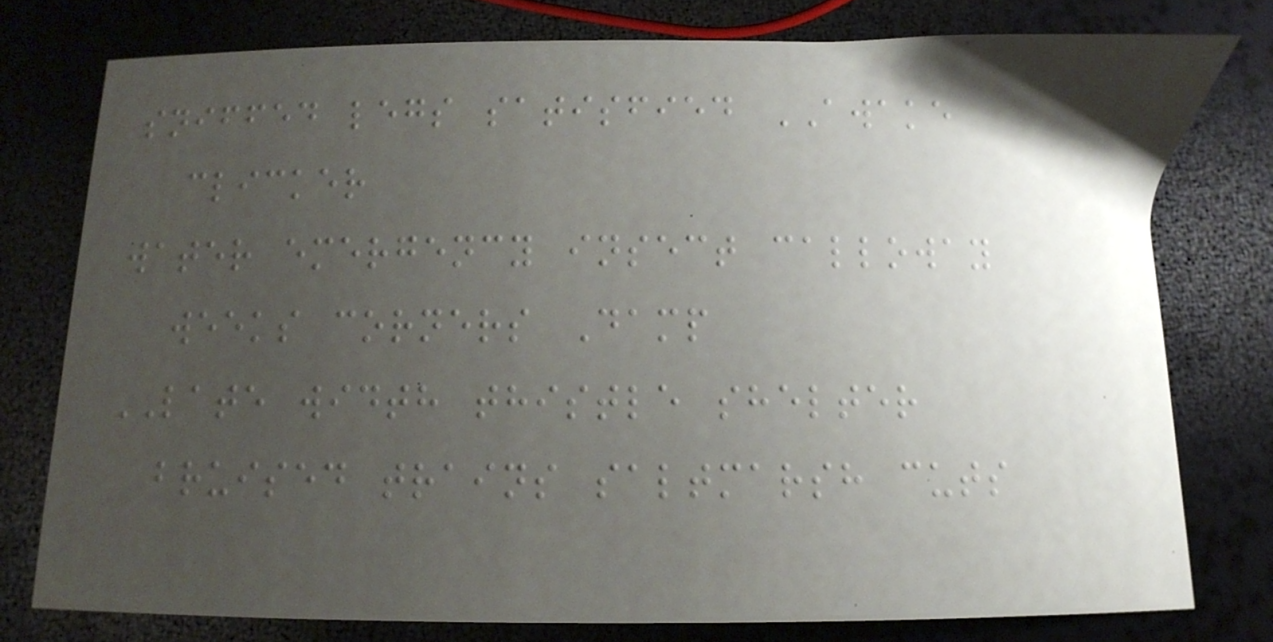sniffed legs satisfied AWAKE
clicker
water emergency insect calloway
weeks corners Damp
LATE width thistle shelter
bruised trains saltmarsh cuts
